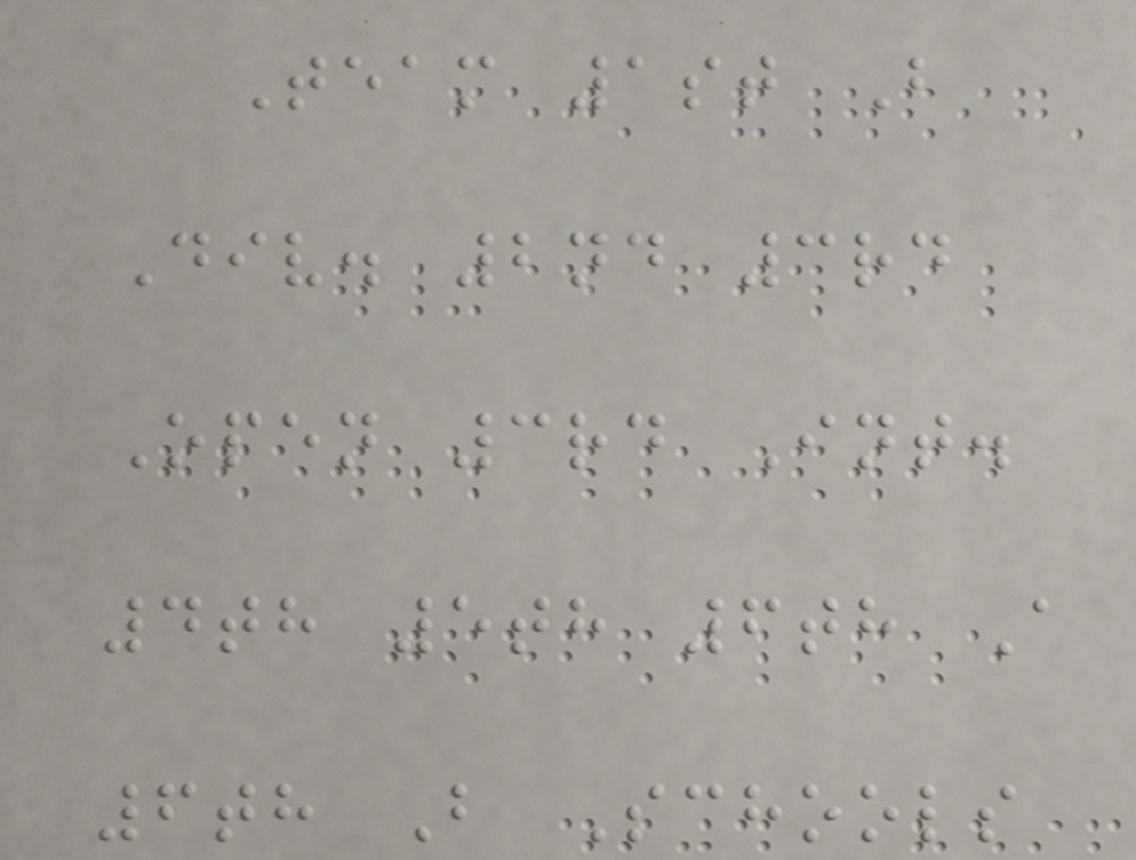Team 1st B
Div. 2nd 3rd
Open 3rd Int.
4th 5th 6th A
6th B Schools
